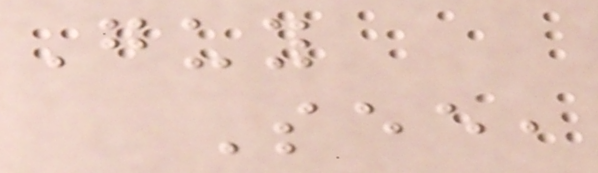Guy
See,
